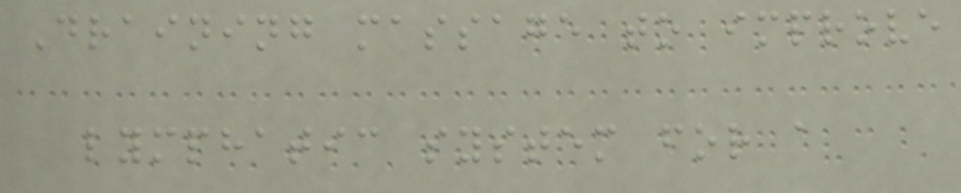Draining massage to improve
lymphatic system for a
